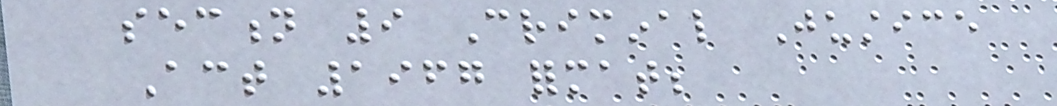section 9 Criminal Justice
Act 1967 format;
